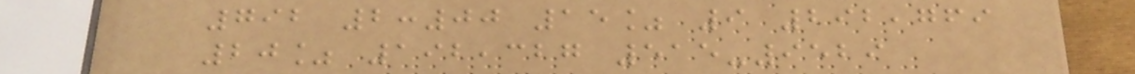792 2:00 15% 9 292,769
20% 192,327 515-9529
